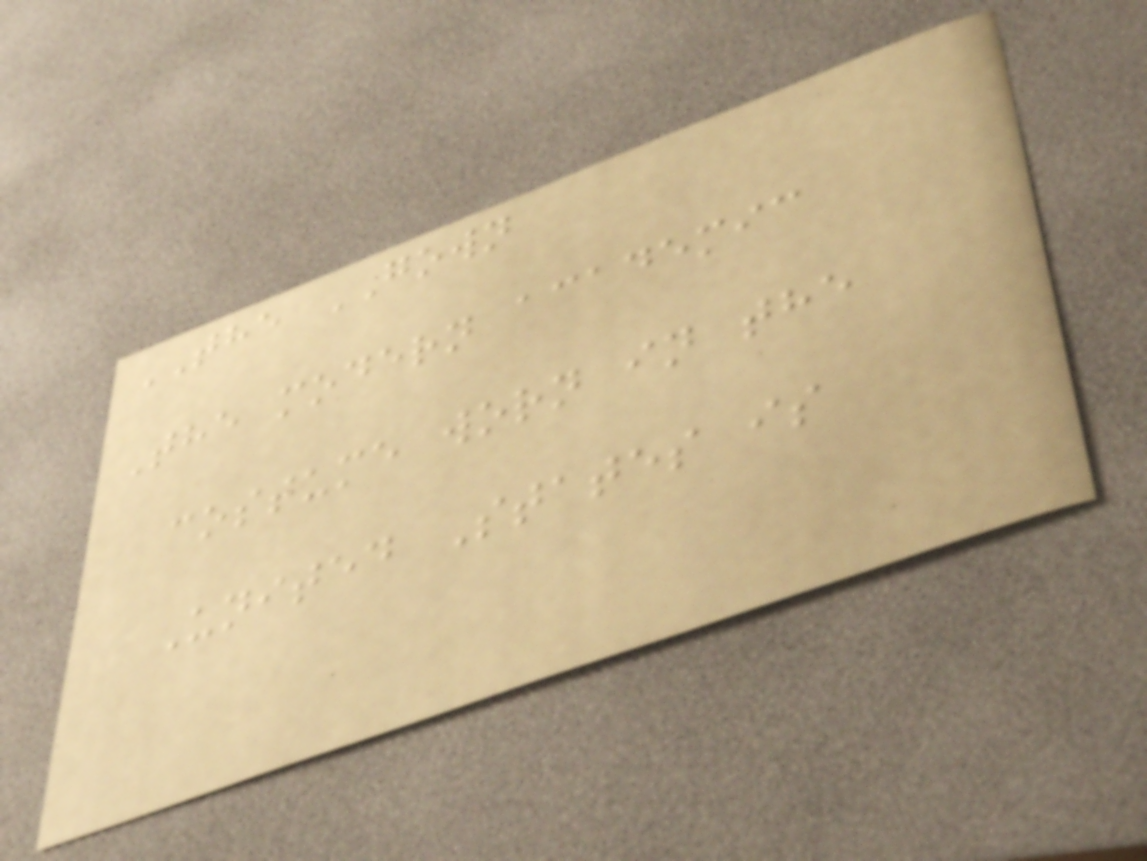THE GOWN
The modern academic
costume worn in the
United States is
